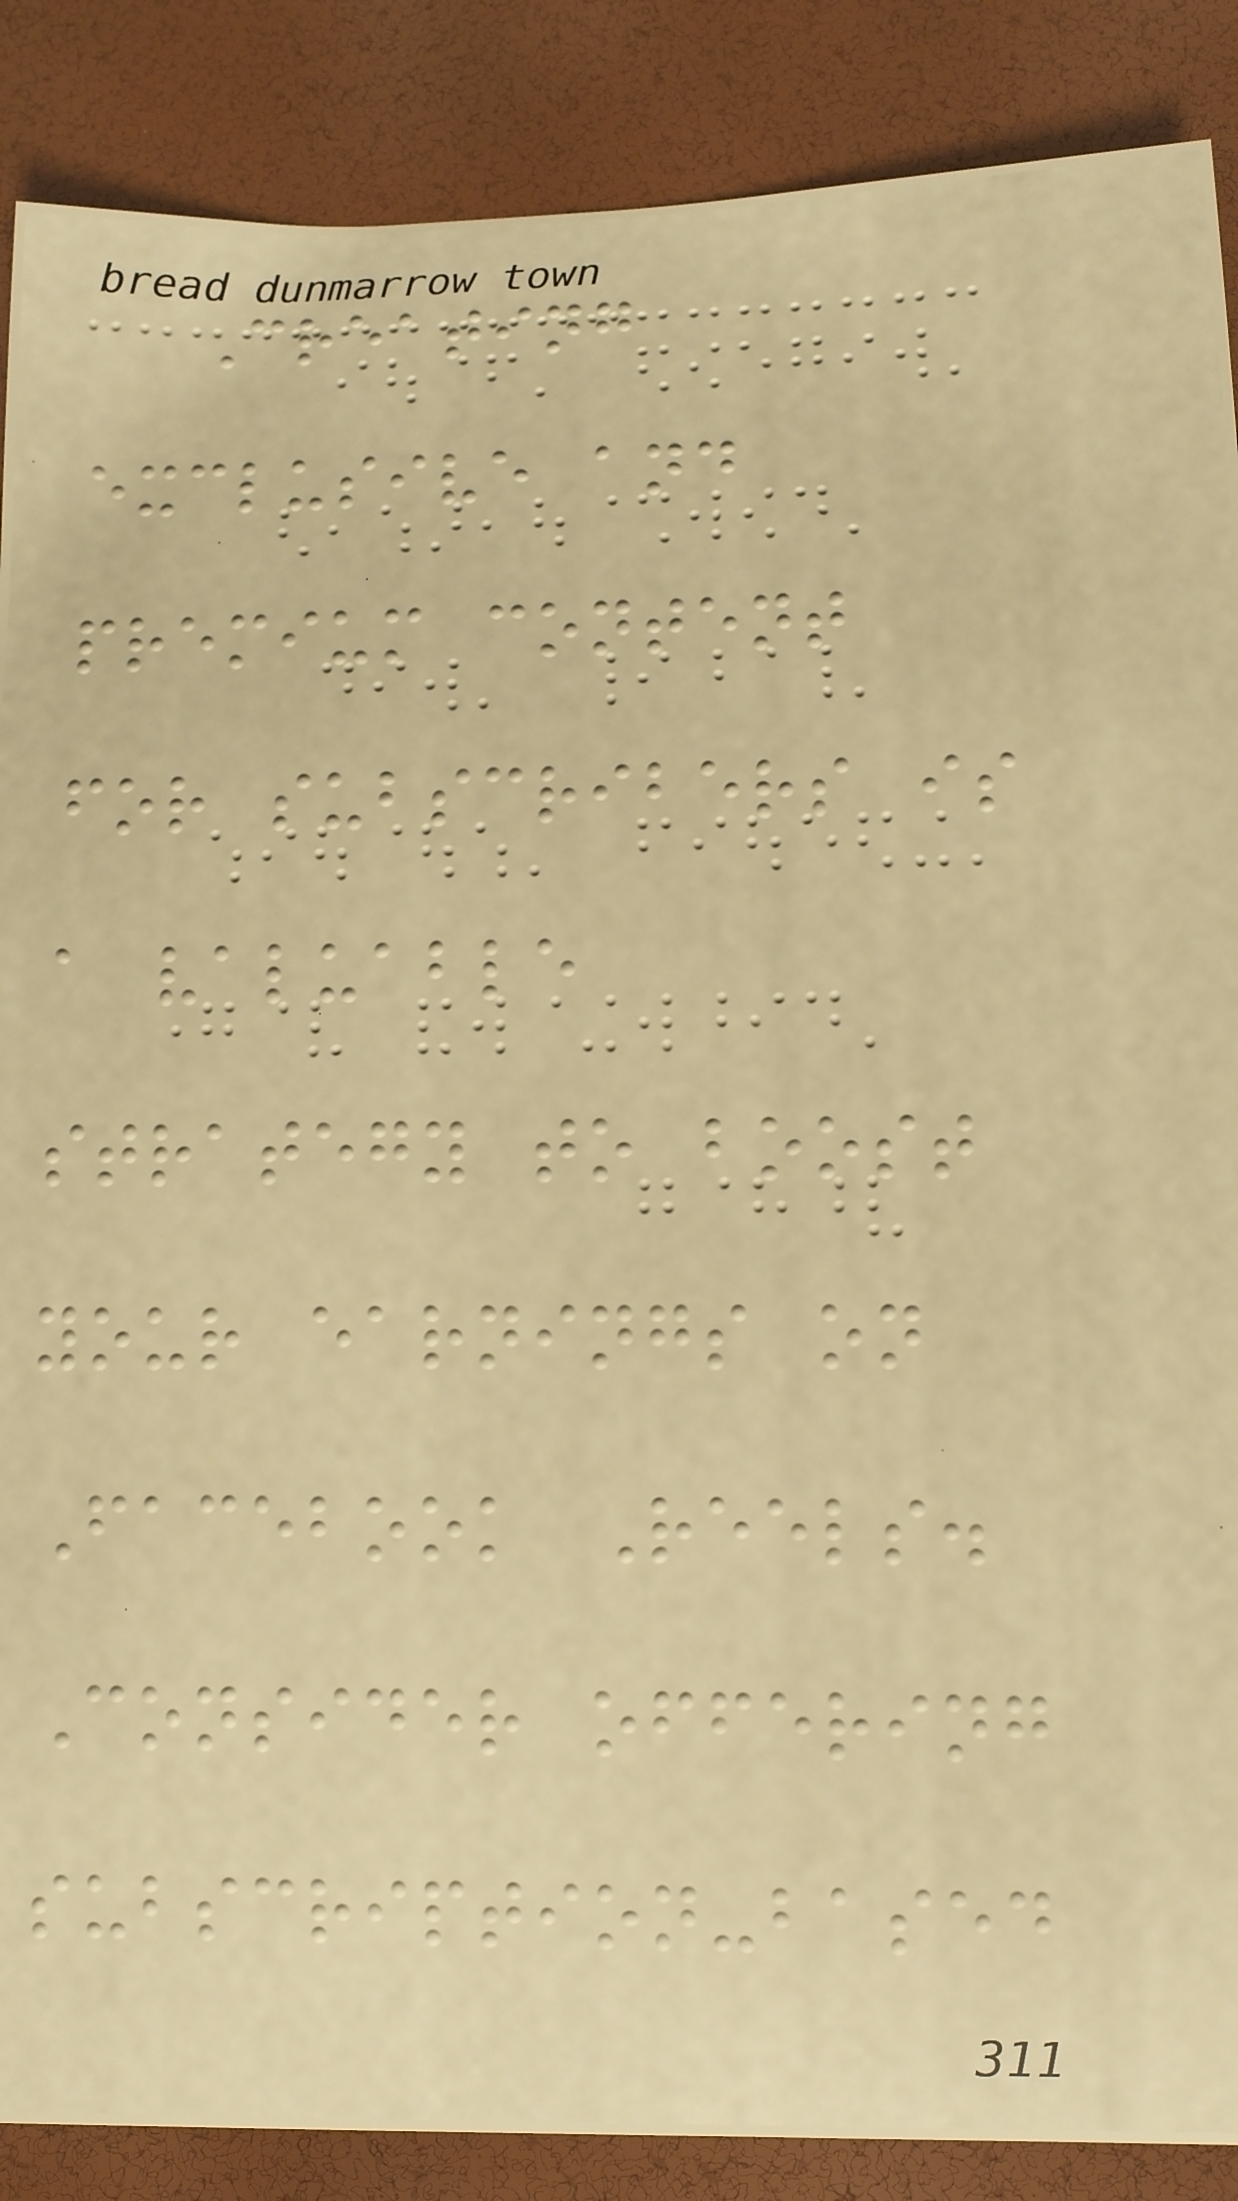Creating
exclusive and
premium content
for subscribers is
a valuable
strategy to boost
your earnings on
Facebook Reels.
Consider offering
subscription-based
